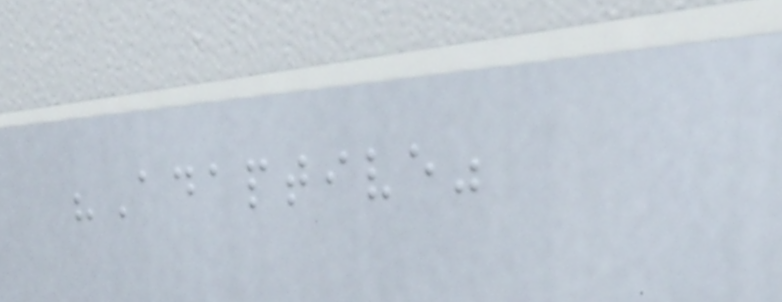"Adaptive"
